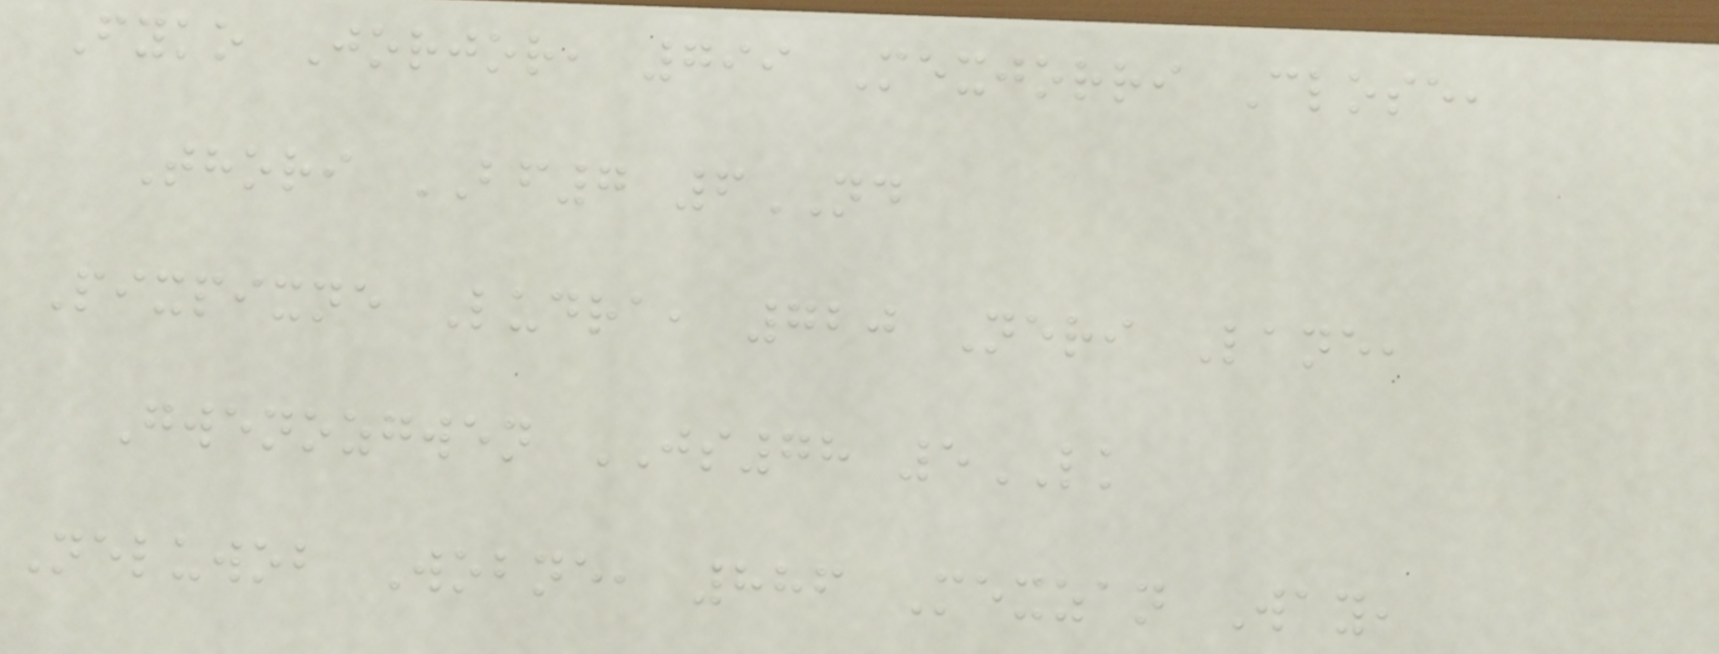Fyko Jorjor, 799 Mexjorri Close,
Thori BF7 6ND
Pixpixne Ludra, 720 Neri Lane,
Gwenozgwen JS78 5LK
Neluwob Wobne, 886 Mexzan Way,
